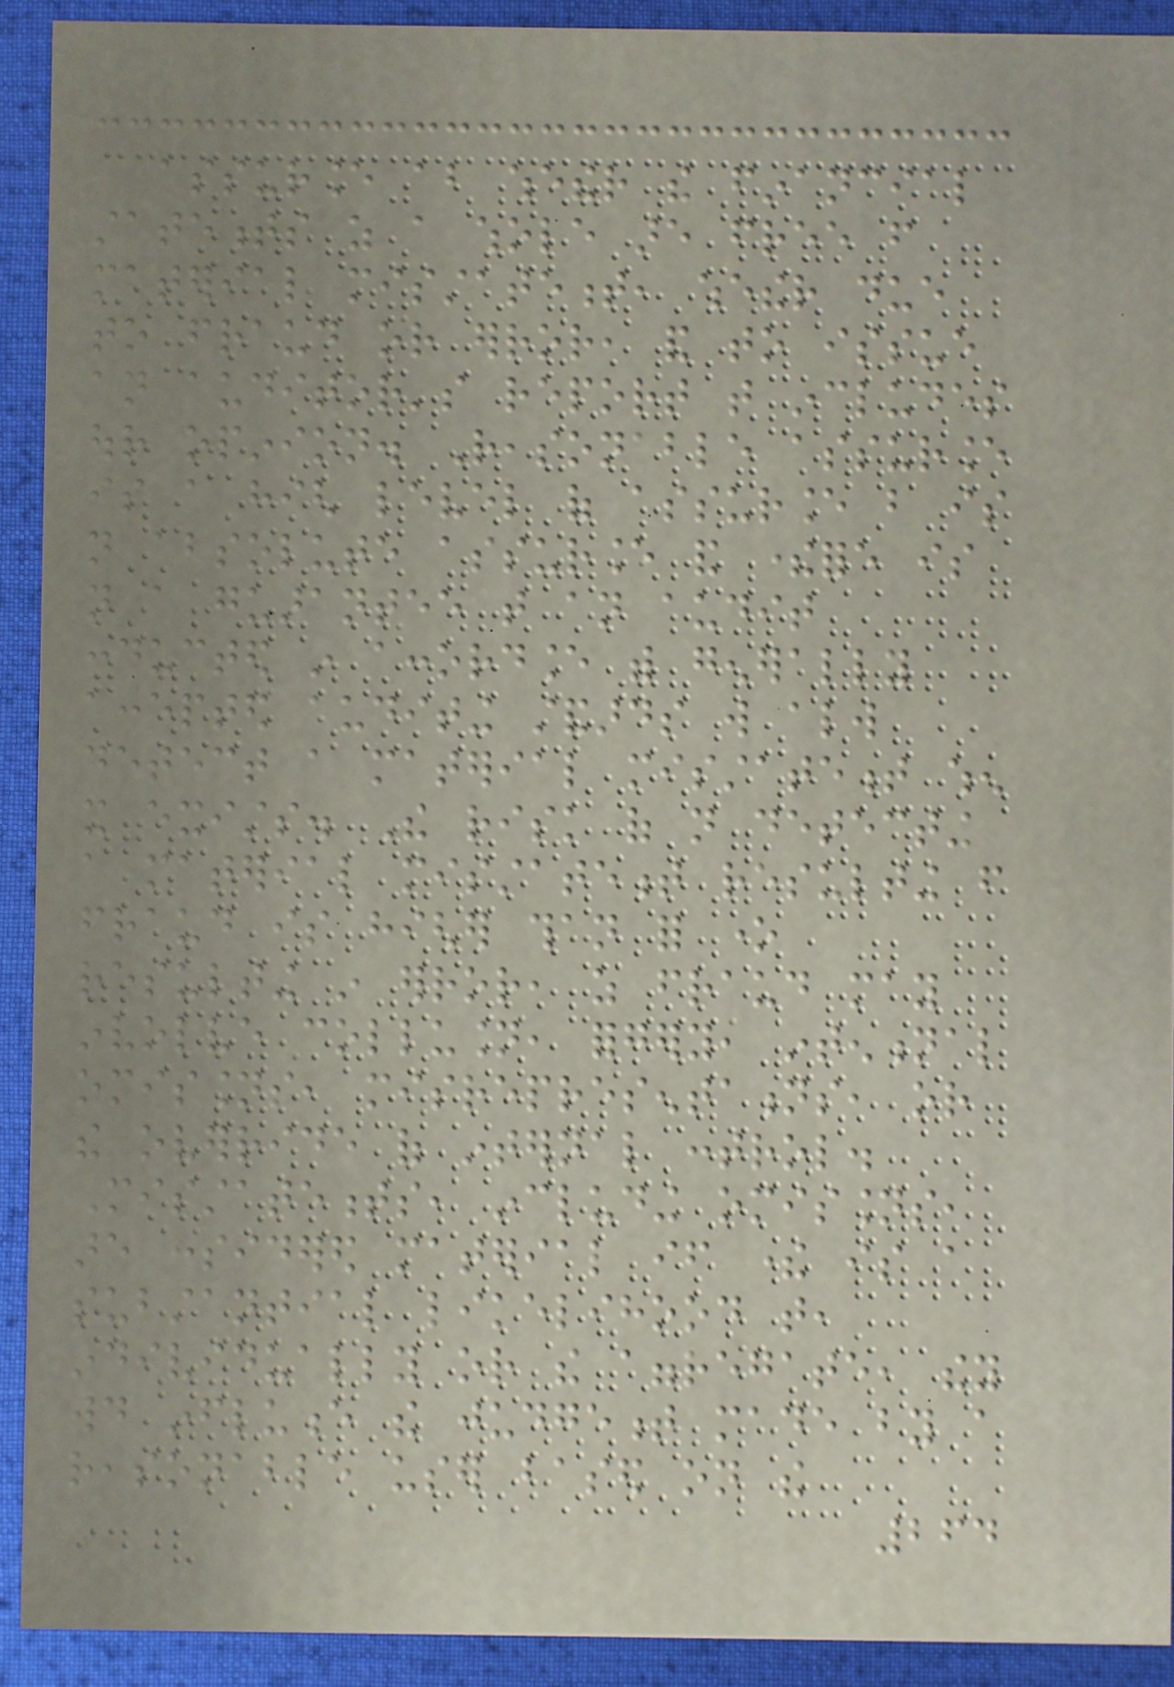assurance about whether the financial
statements as a whole are free from
material misstatement, whether due
to fraud or error, and to issue
an auditor's report that includes
our opinion. Reasonable assurance
is a high level of assurance but is
not absolute assurance and therefore is
not a guarantee that an audit
conducted in accordance with generally
accepted auditing standards will always
detect a material misstatement when
it exists. The risk of not detecting
a material misstatement resulting from
fraud is higher than for one
resulting in error, as fraud may
involve collusion, forgery, intentional
omissions, misrepresentations, or
the override of internal control.
Misstatements, including omissions,
are considered material if there is a
substantial likelihood that,
individually or the aggregate, they
would influence the judgement made by a
reasonable user based on the
264
